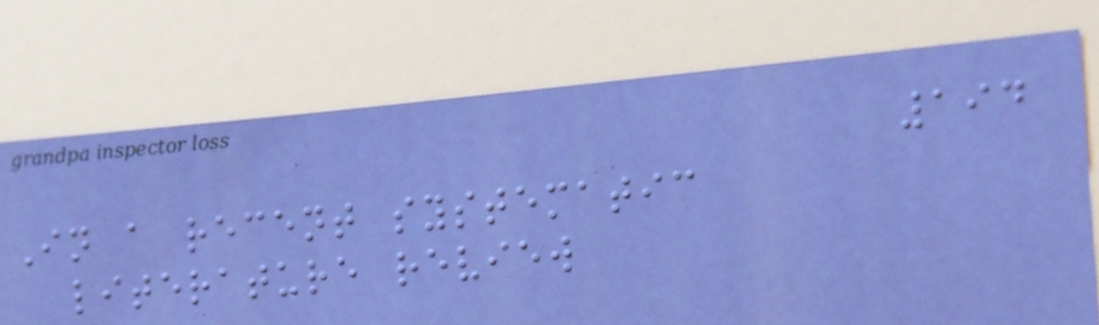194
In a recent systematic
literature review
